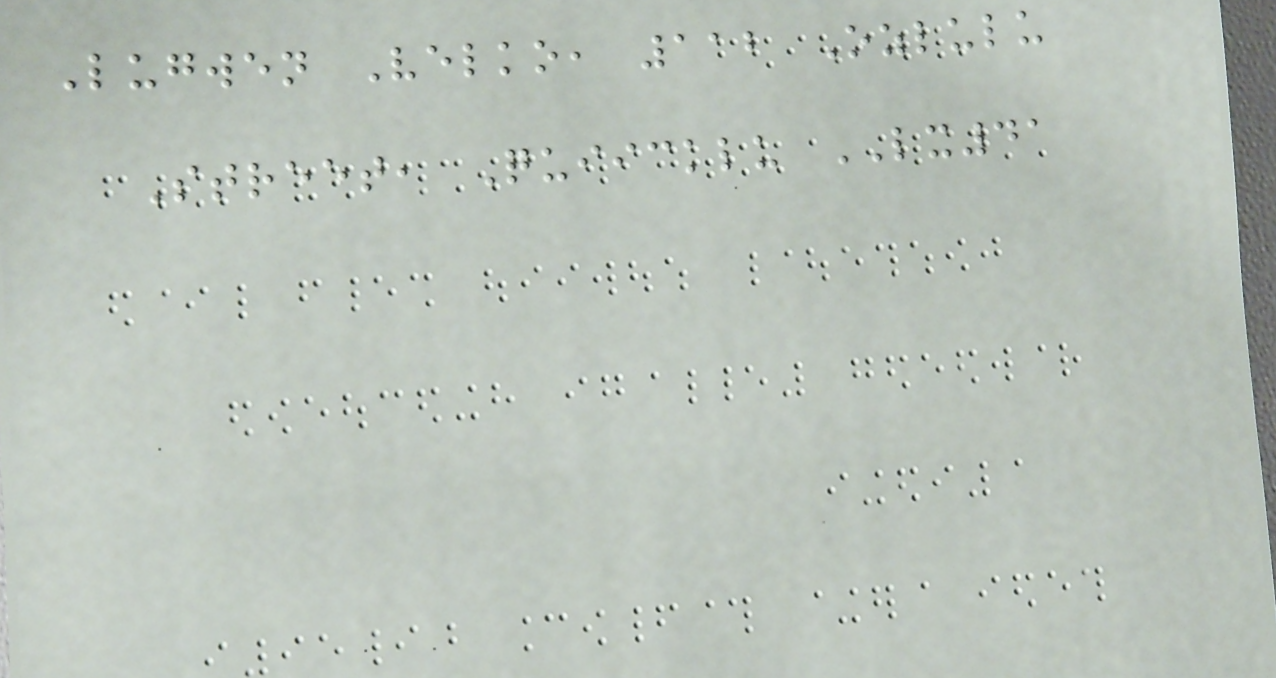Lugwen Velko, 112 Ozlulu
Street, Quiicklu LX41
